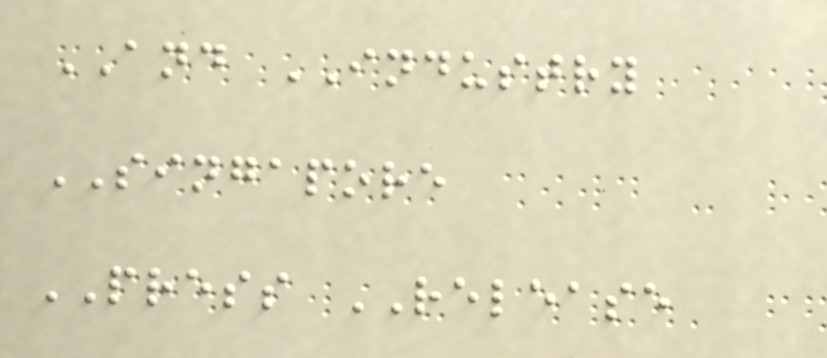AND INDUSTRY
SINGAPORE
PRESS RELEASE
